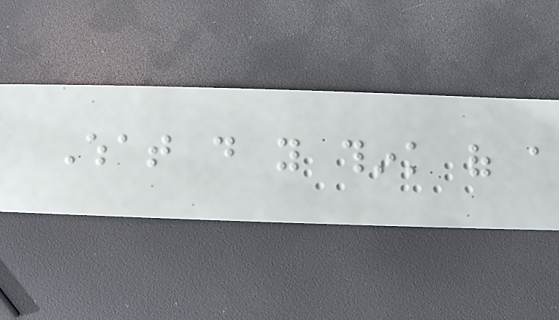What do you think of a
